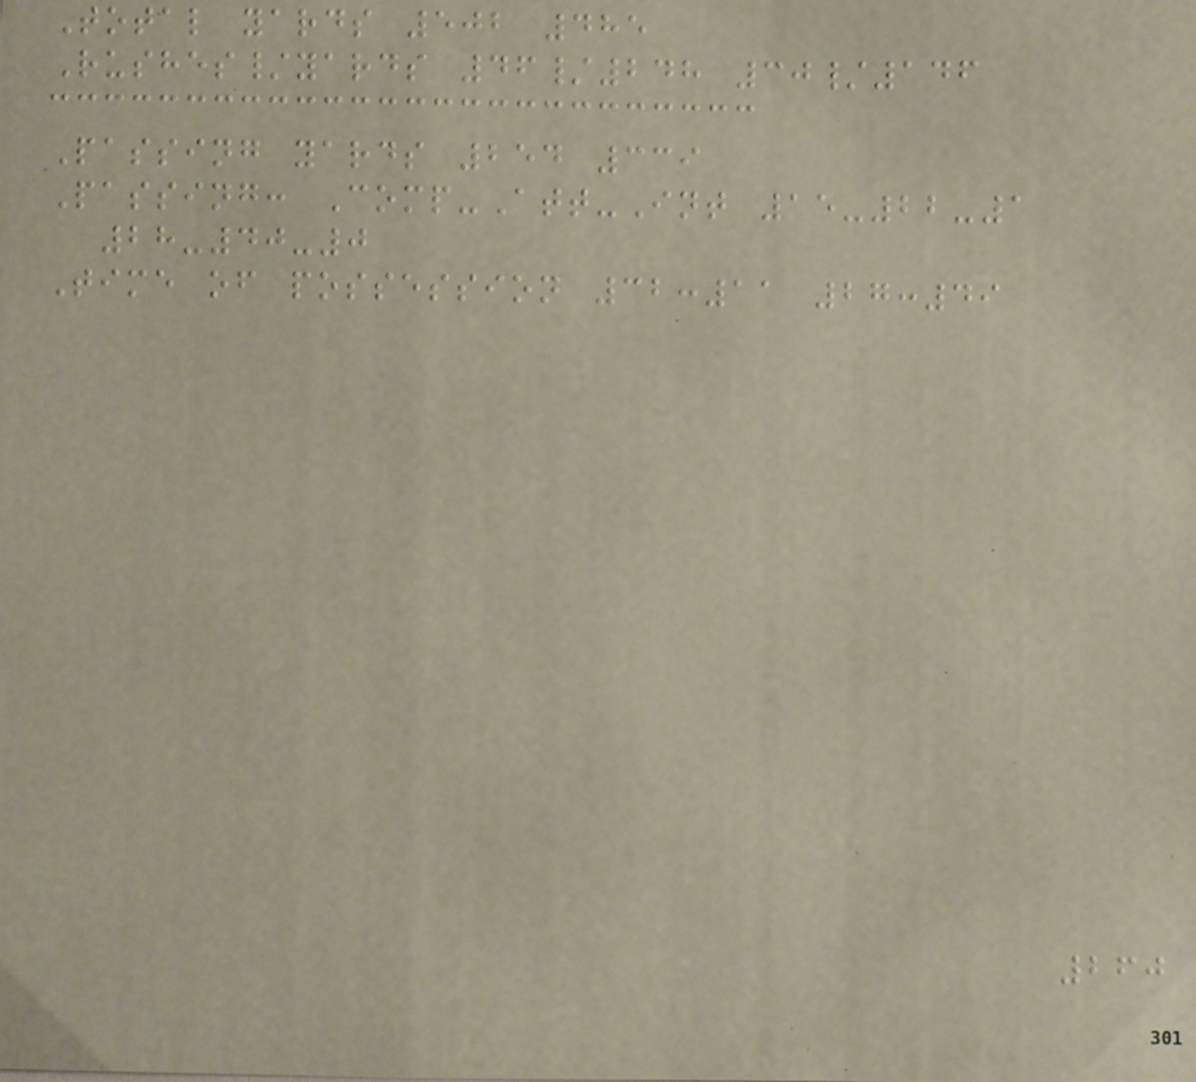Total yards 502 485
Rushes/yards 46/248 30/146
Passing yards 254 339
Passing: Comp-Att-Int 15-22-1
28-40-0
Time of possession 32:11 27:49
260
